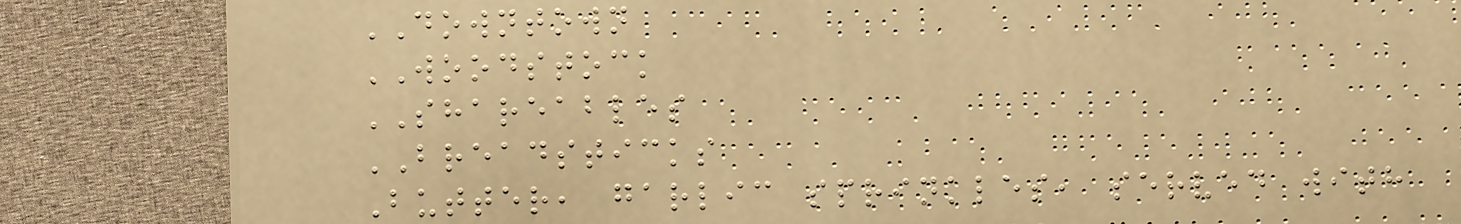DOWNTOWN
WOODSTOCK
SHAREABLES
BREADSTICKS
Butter, garlic sprinkles, served with
